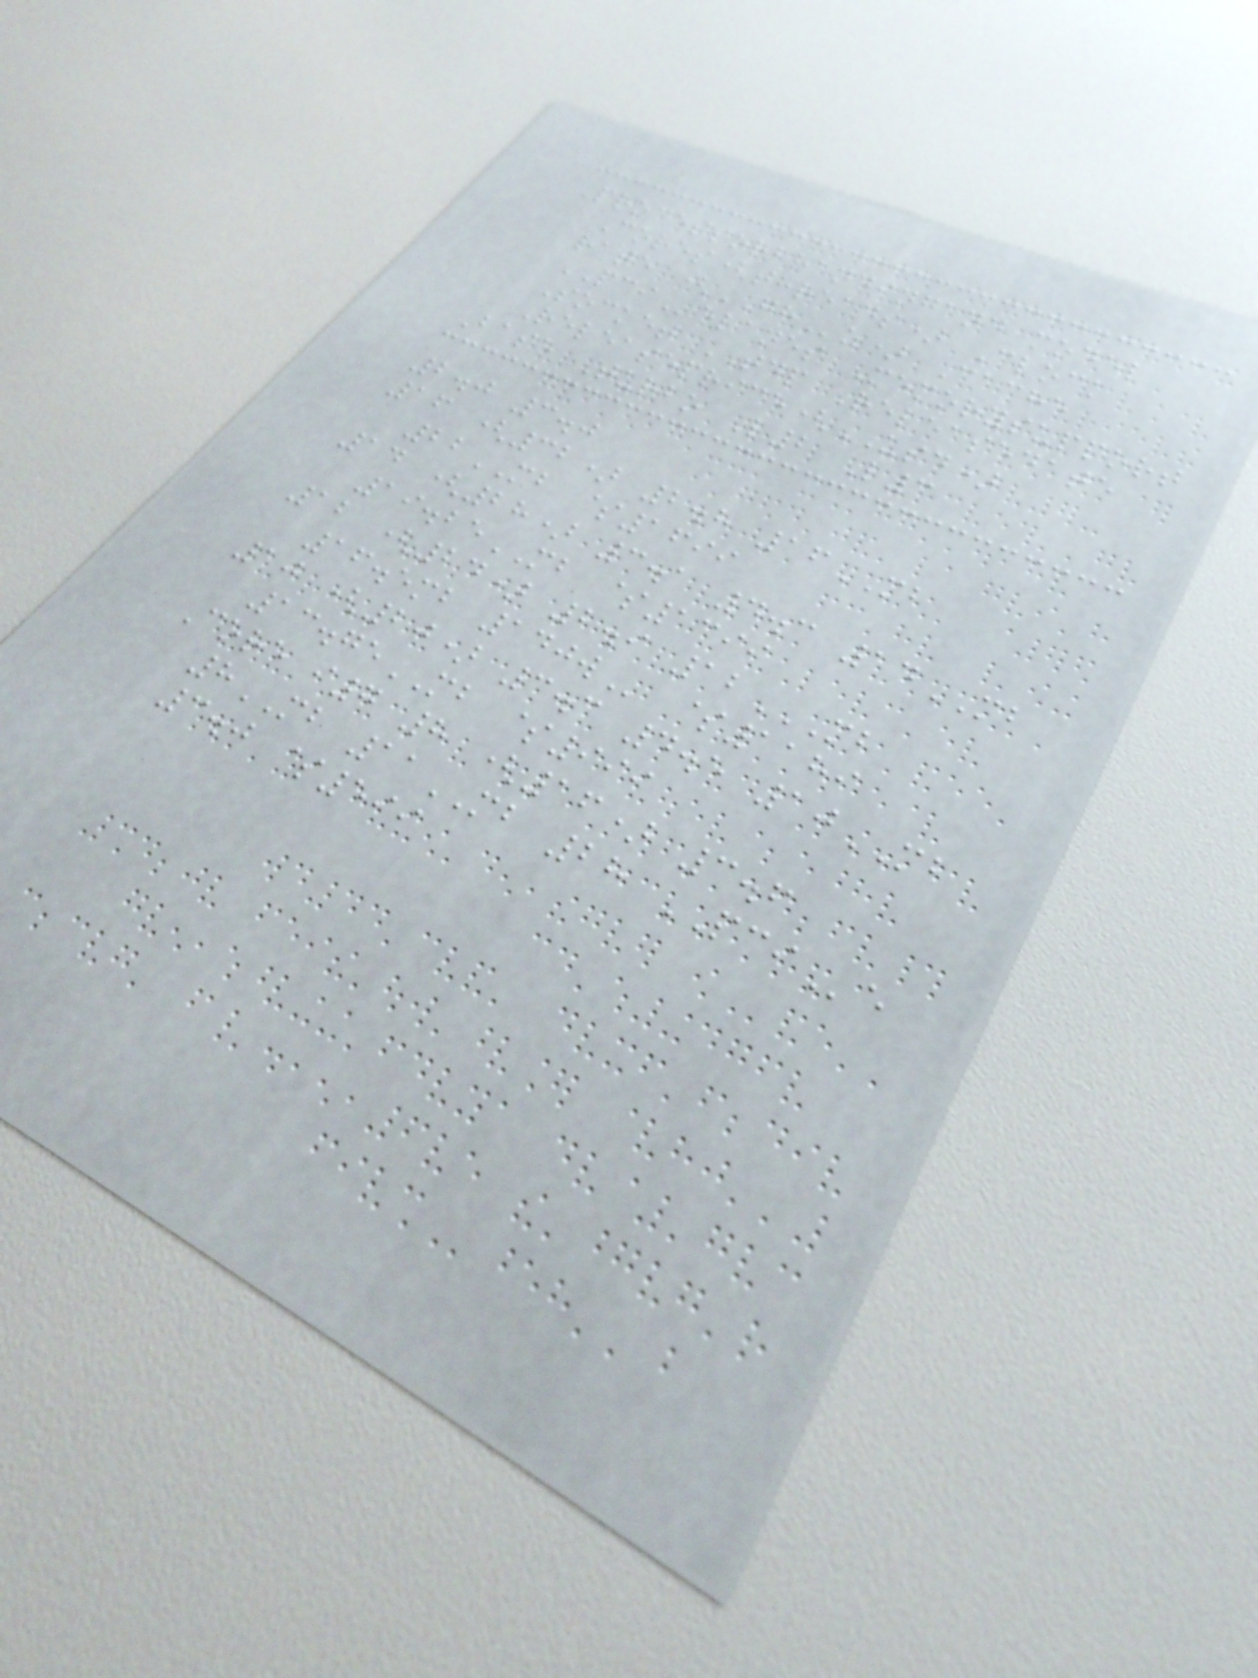Processorbrandingand model
Cores(threads) Clock
rate (GHz) Cache
PCIelanes Memorysupport
Socket TDP Releasedate
Releaseprice(USD)
Base Turbo L2 L3
2.0 3.0
16 (32) 2.8 16MB
22MB $1699
14 (28) 3.1 4.3 14MB
19.25MB $1399
12 (24) 2.9 12MB
16.5MB 140W $1189
10 (20) 3.3 4.5 10MB
13.75MB $999
Core i7 8 (16) 3.6
8MB 11MB 28 PCIe
3.0 $599
